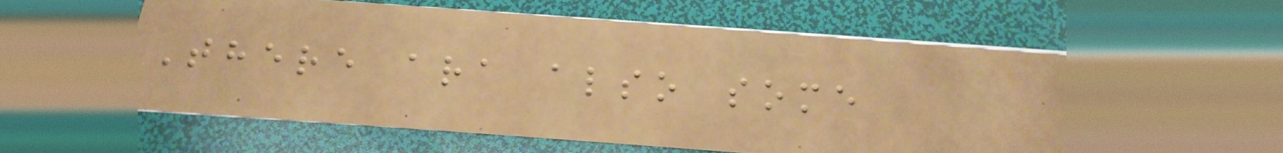There ara also some
